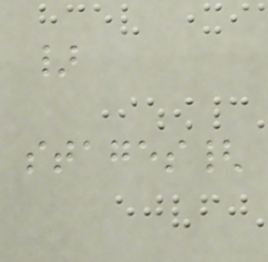}
stages{
